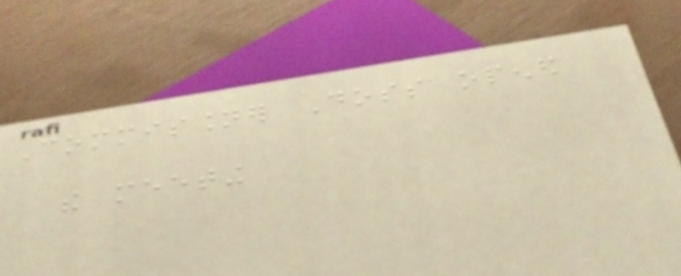Commissioner Doss opened
the meeting
